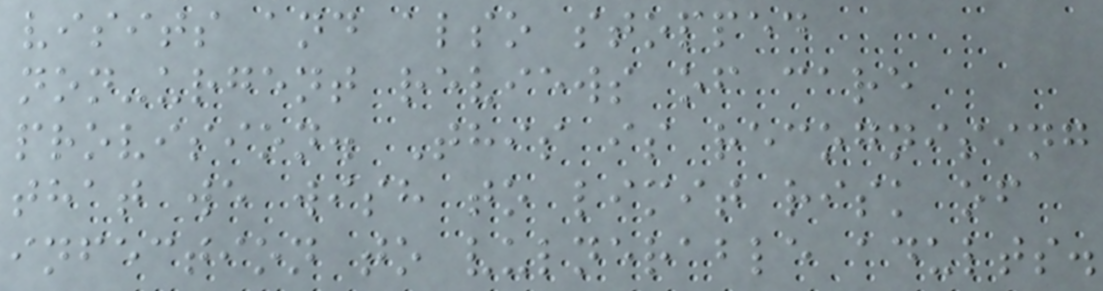visits and also stopped
non-urgent reviews of care
provision. This is recognising
that we wish to limit risk of
infection to vulnerable adults.
